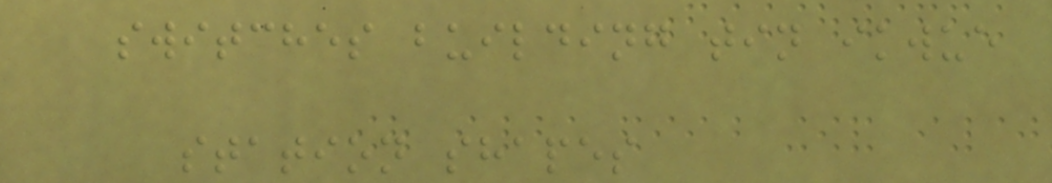switches building tin ikwue
station shapes
